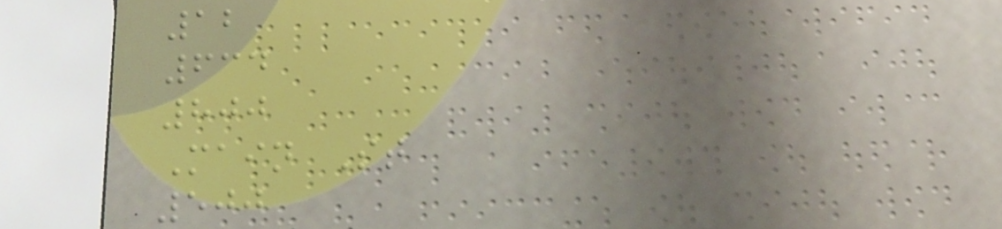12
634
800
Main St
500
